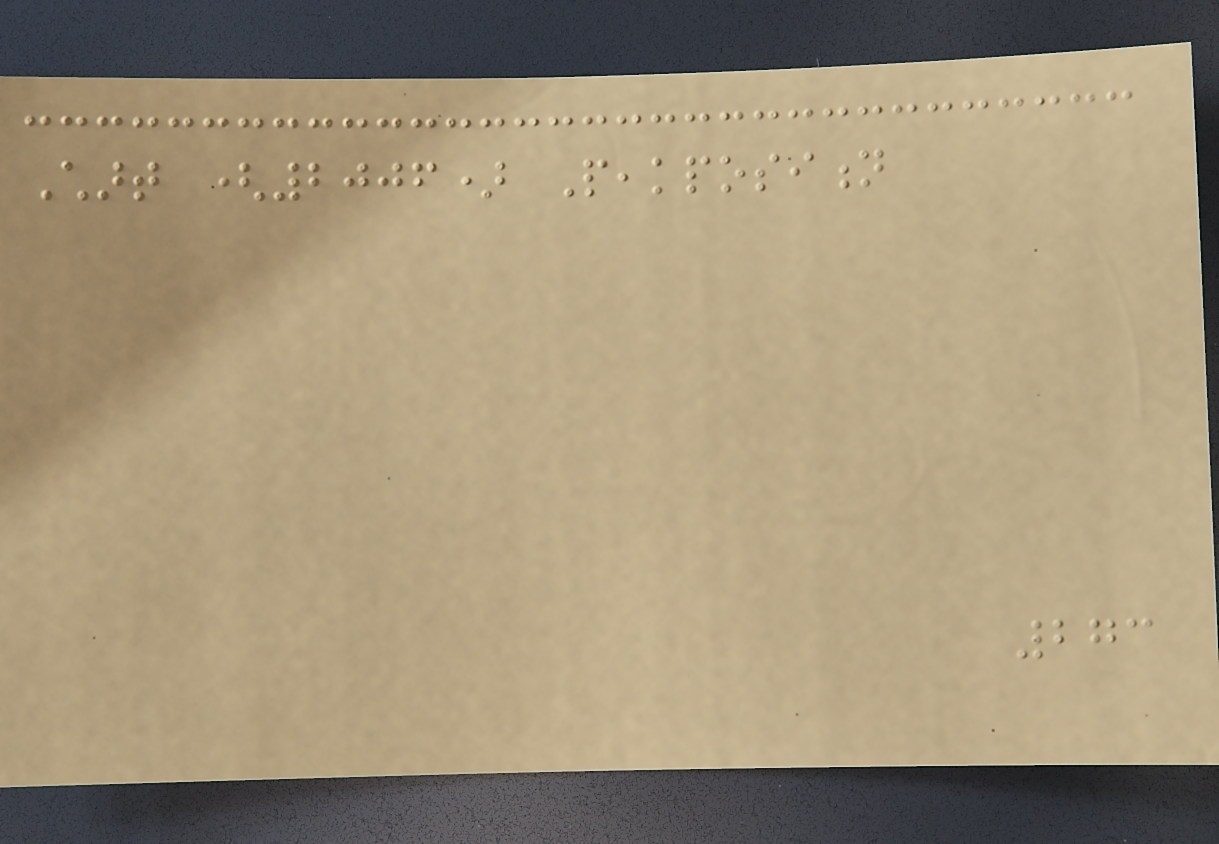Chart (2006) Peakposition
273
